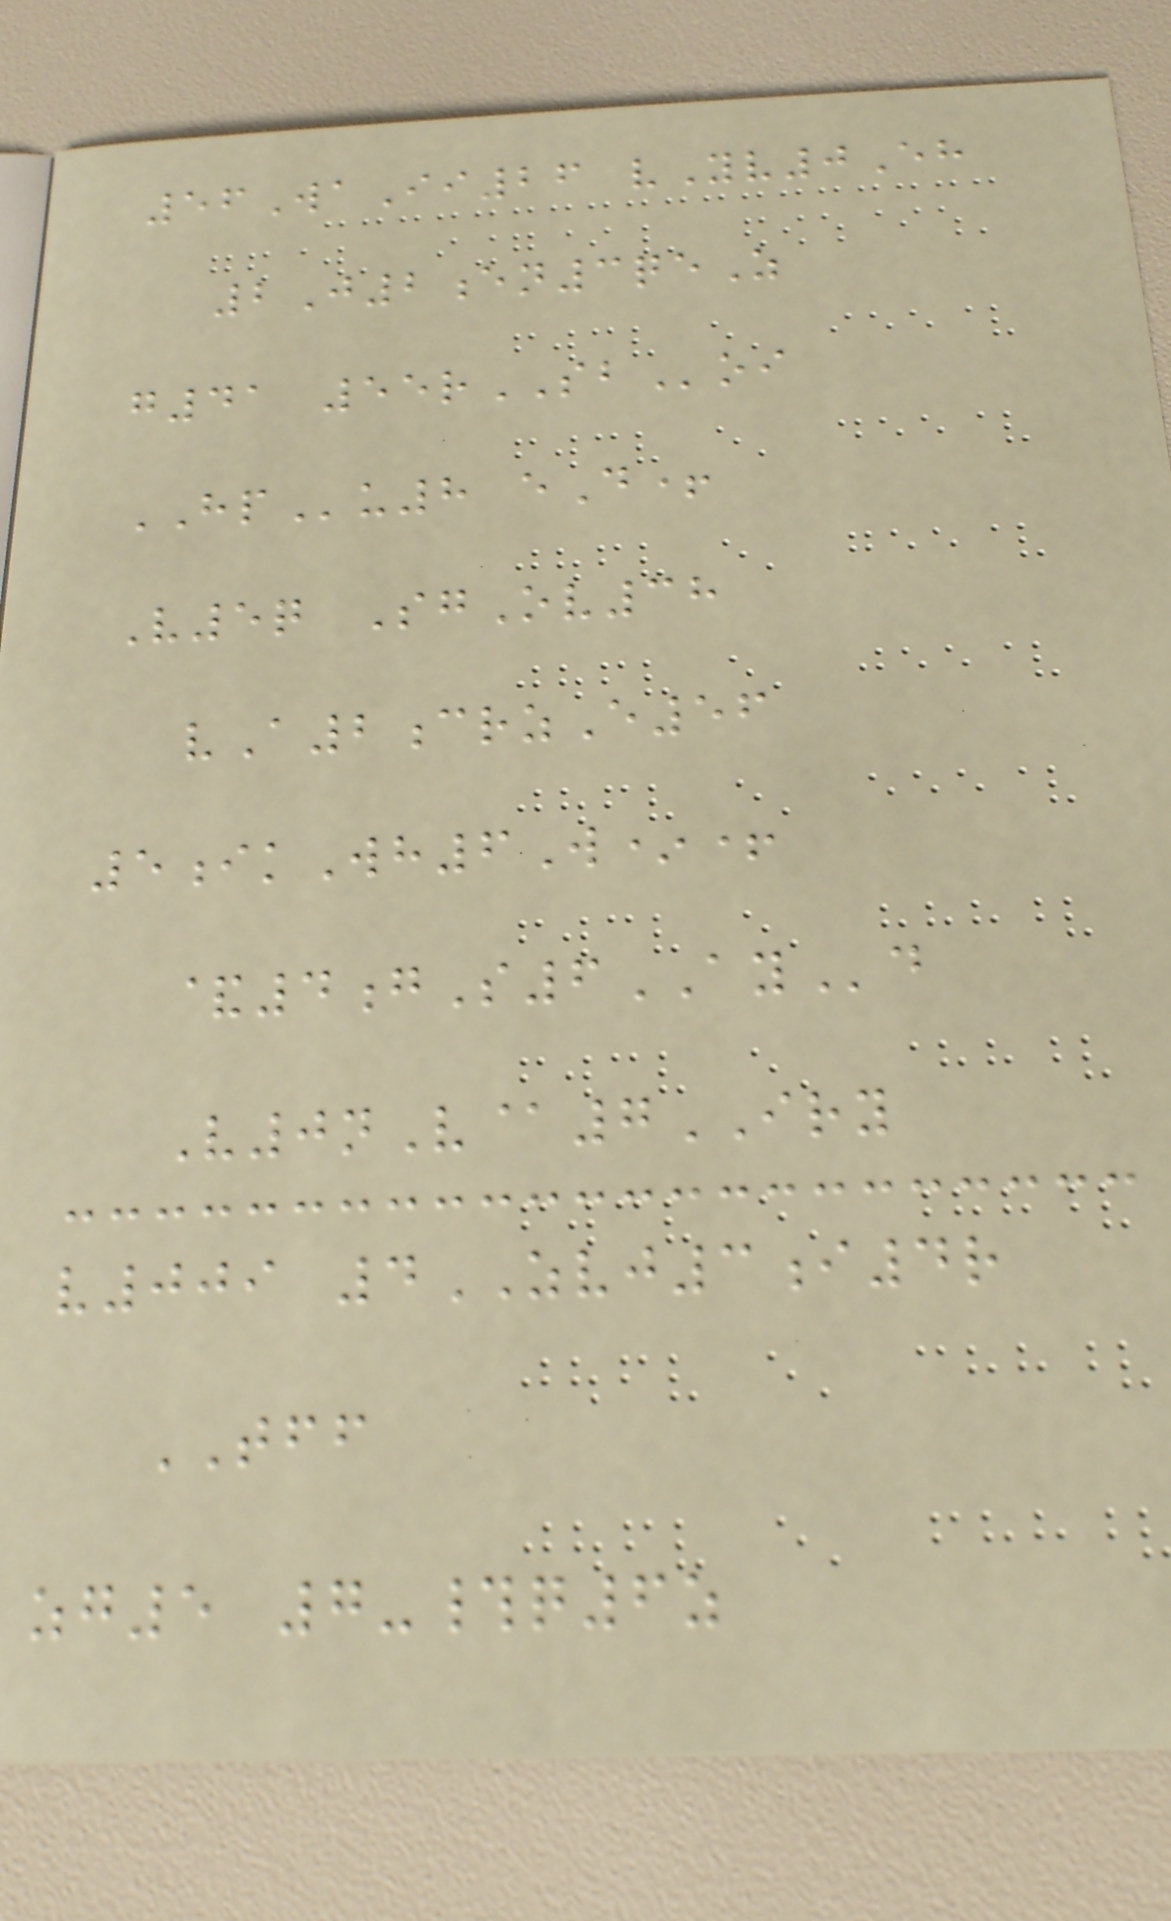56WaIi26 vYv0Eh
2J2en3qeZ
g41 55rSBoi
HPu8 eD+
V5q SgOv38
vA2crzE56
5ikWh6W*+
&4gS6AYd
V0nV@7IRY
v009 4ZVJ3i4r
TFF
zg5 7-#q6z
